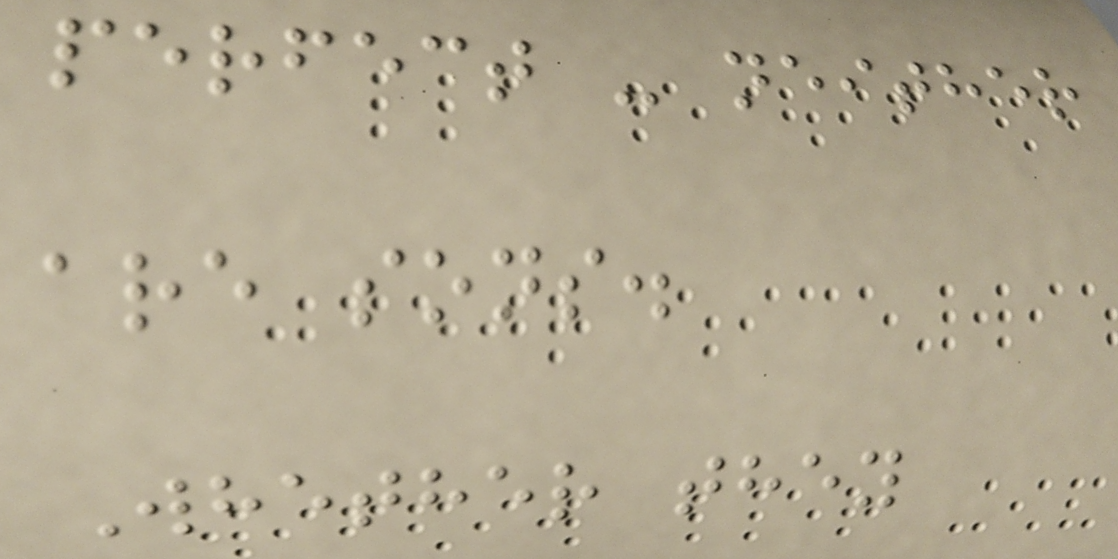perfect - neither
are sons.
Whether they
